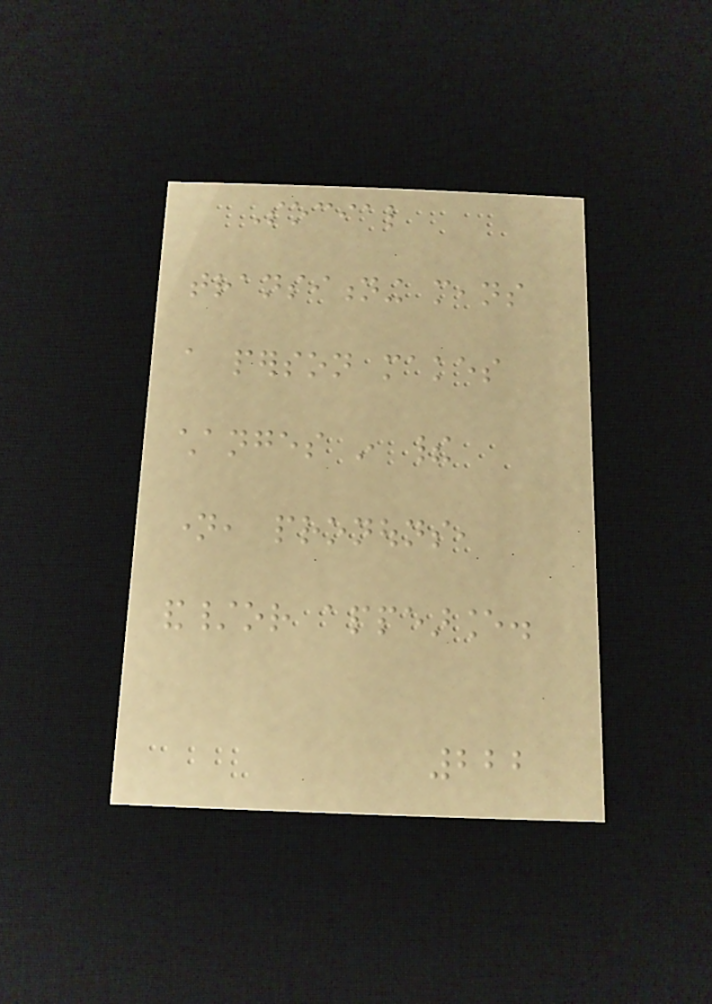Social
transitioning means
a person makes
changes in their
name, pronouns,
and/or appearance.
222
